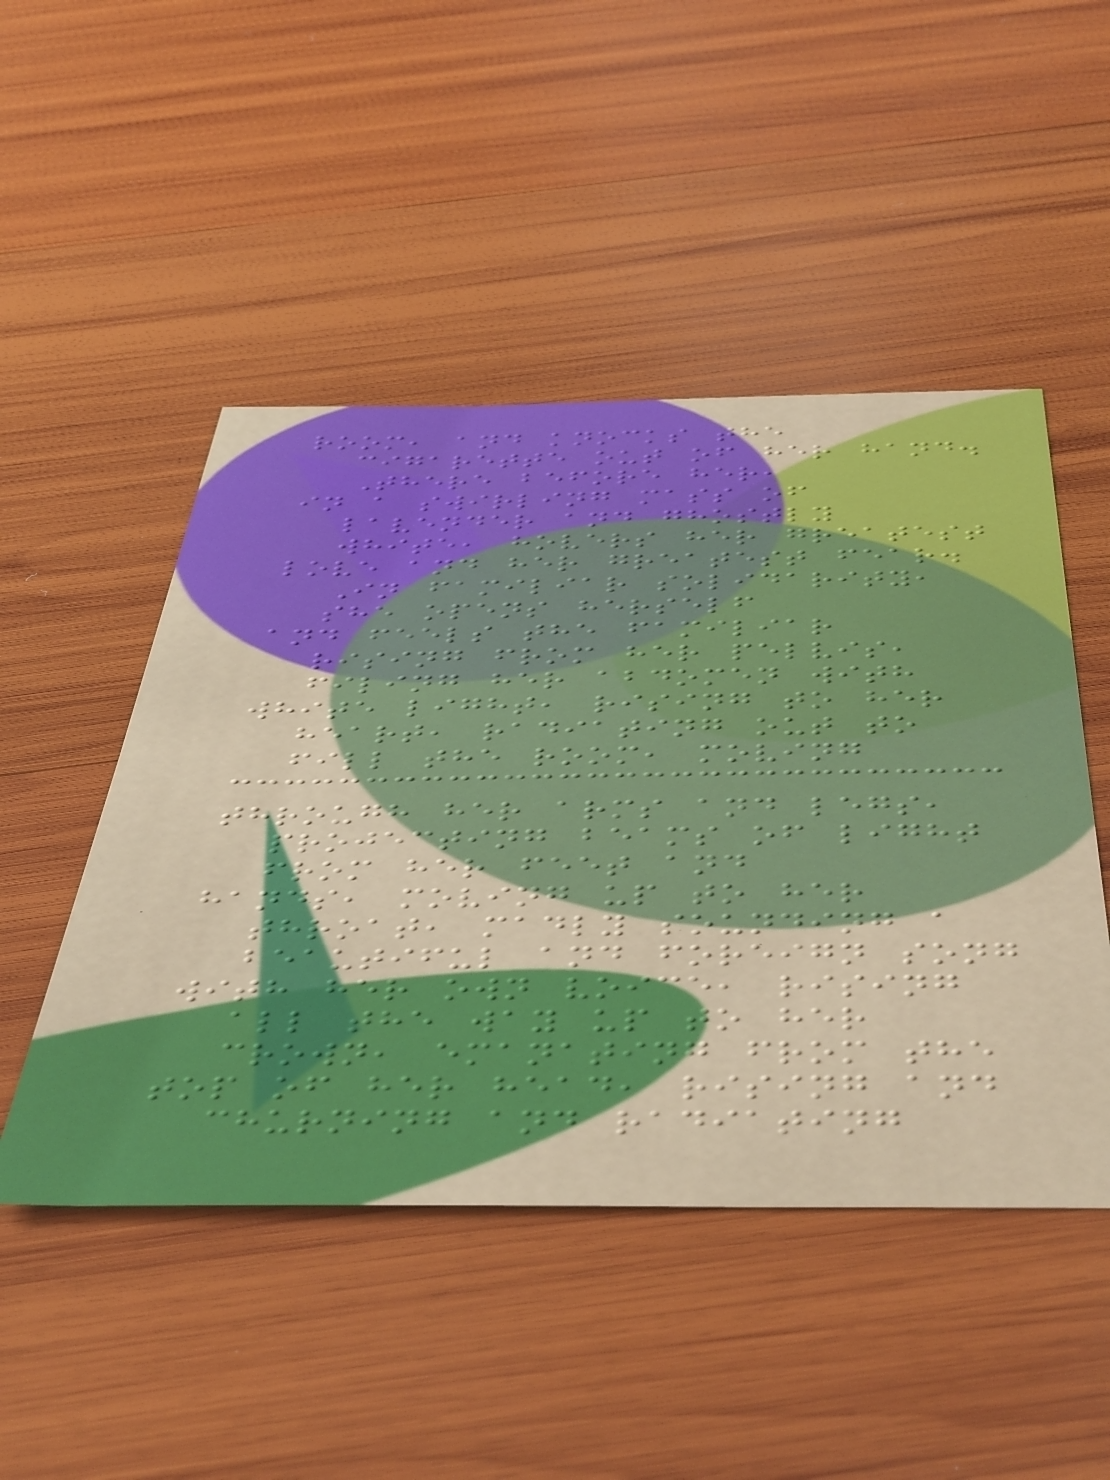room, and knocks the
cigarette out of her hand.
There before her,
in a swirling mass of
lavender and ghostly
white, hovers her greatest
love and her greatest fear.
In familiar solidarity,
she opens herself
and feels the familiar
rising from her pelvis,
filing her abdomen with
white light, rising to her
heart, radiating out to
fill the room, moving
through her arms and legs,
projecting beams of light
from her feet and
hands, moving up to her
throat, madly sounding a
beautiful and foreign song
with her own voice, rising
all the way up to her
crown, emanating from the
top of her head, rising and
churning and radiating
